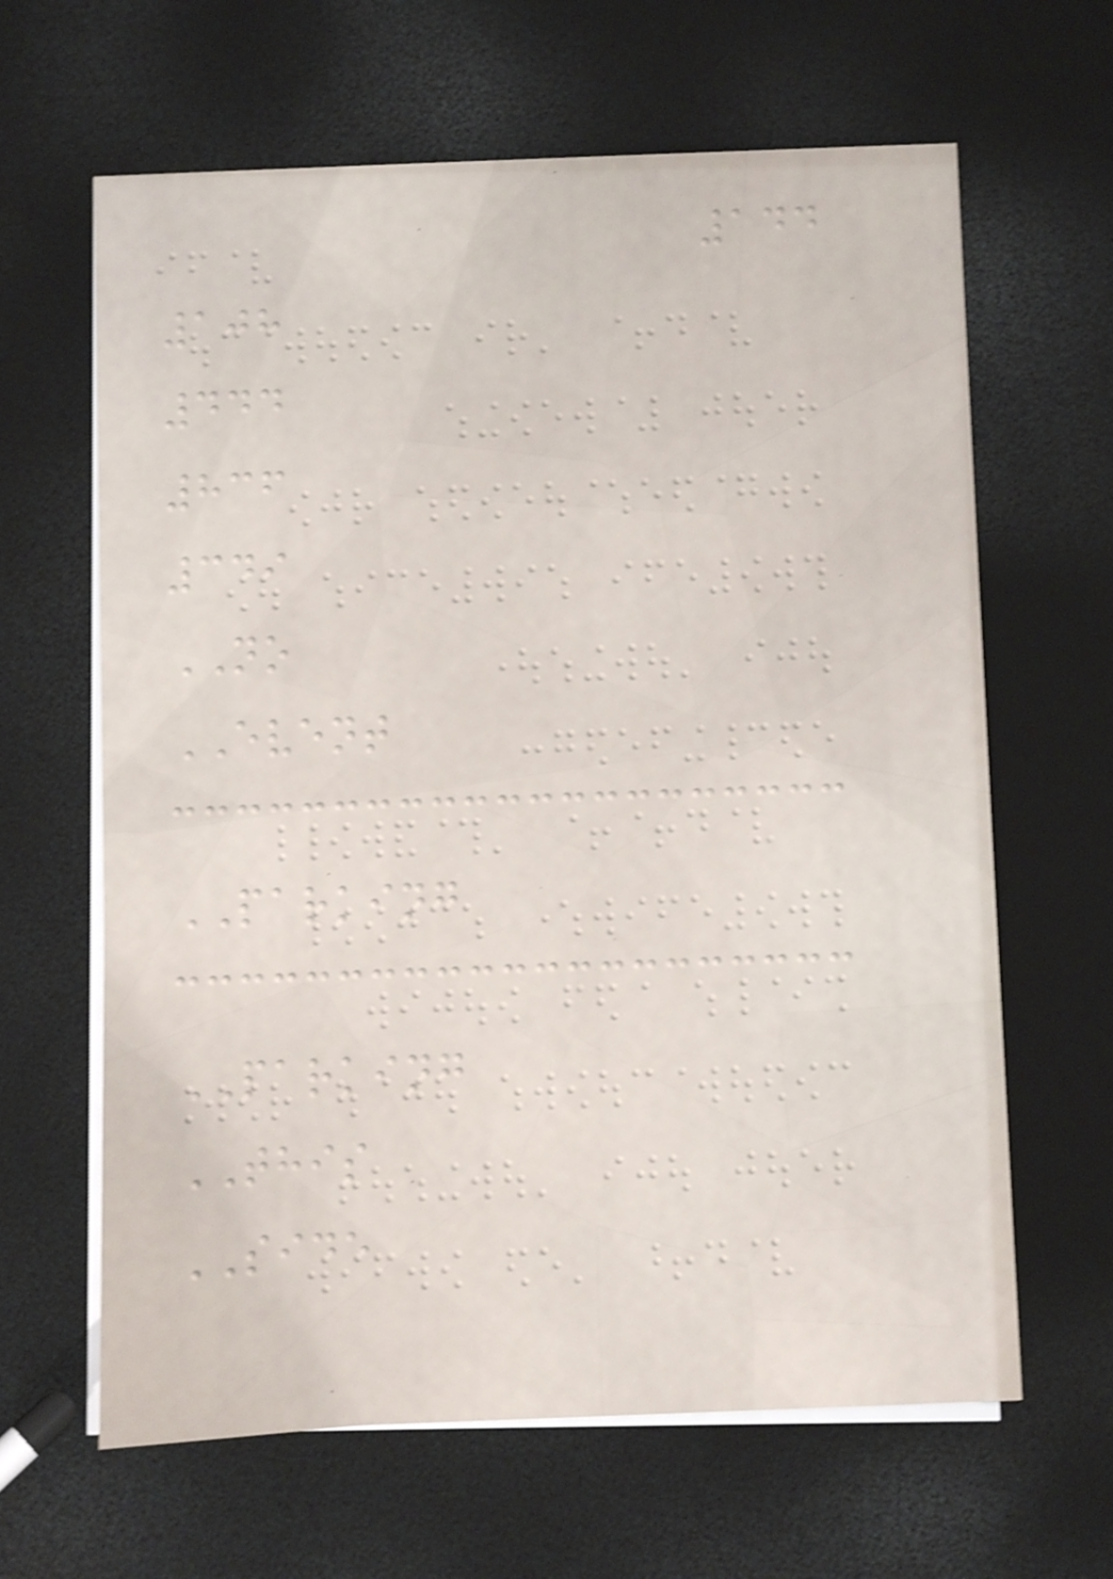144
108
444
836
349
NO
EVENT
PARKING
PARKING
THIS
SIDE
